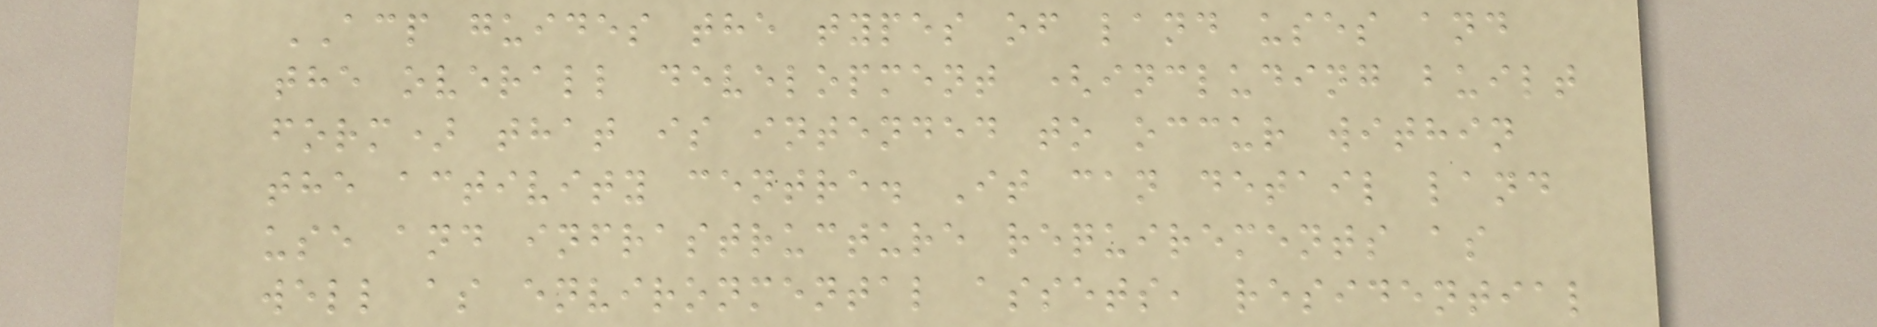ACP guides the types of land uses and
the overall development (including built
form) that is intended to occur within
the activity centre. It can detail land
use and infrastructure requirements as
well as environmental assets, residential
